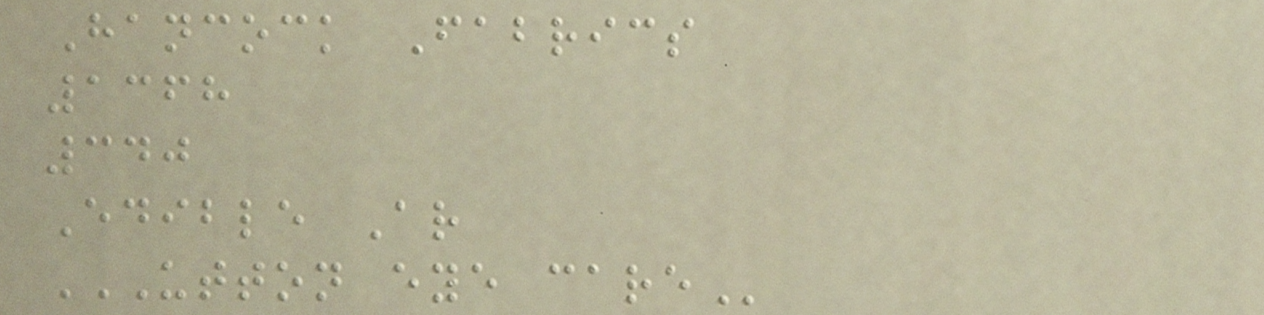Hancock Fabrics
1368
340
Edible Ar
UTTON EYE CARE
